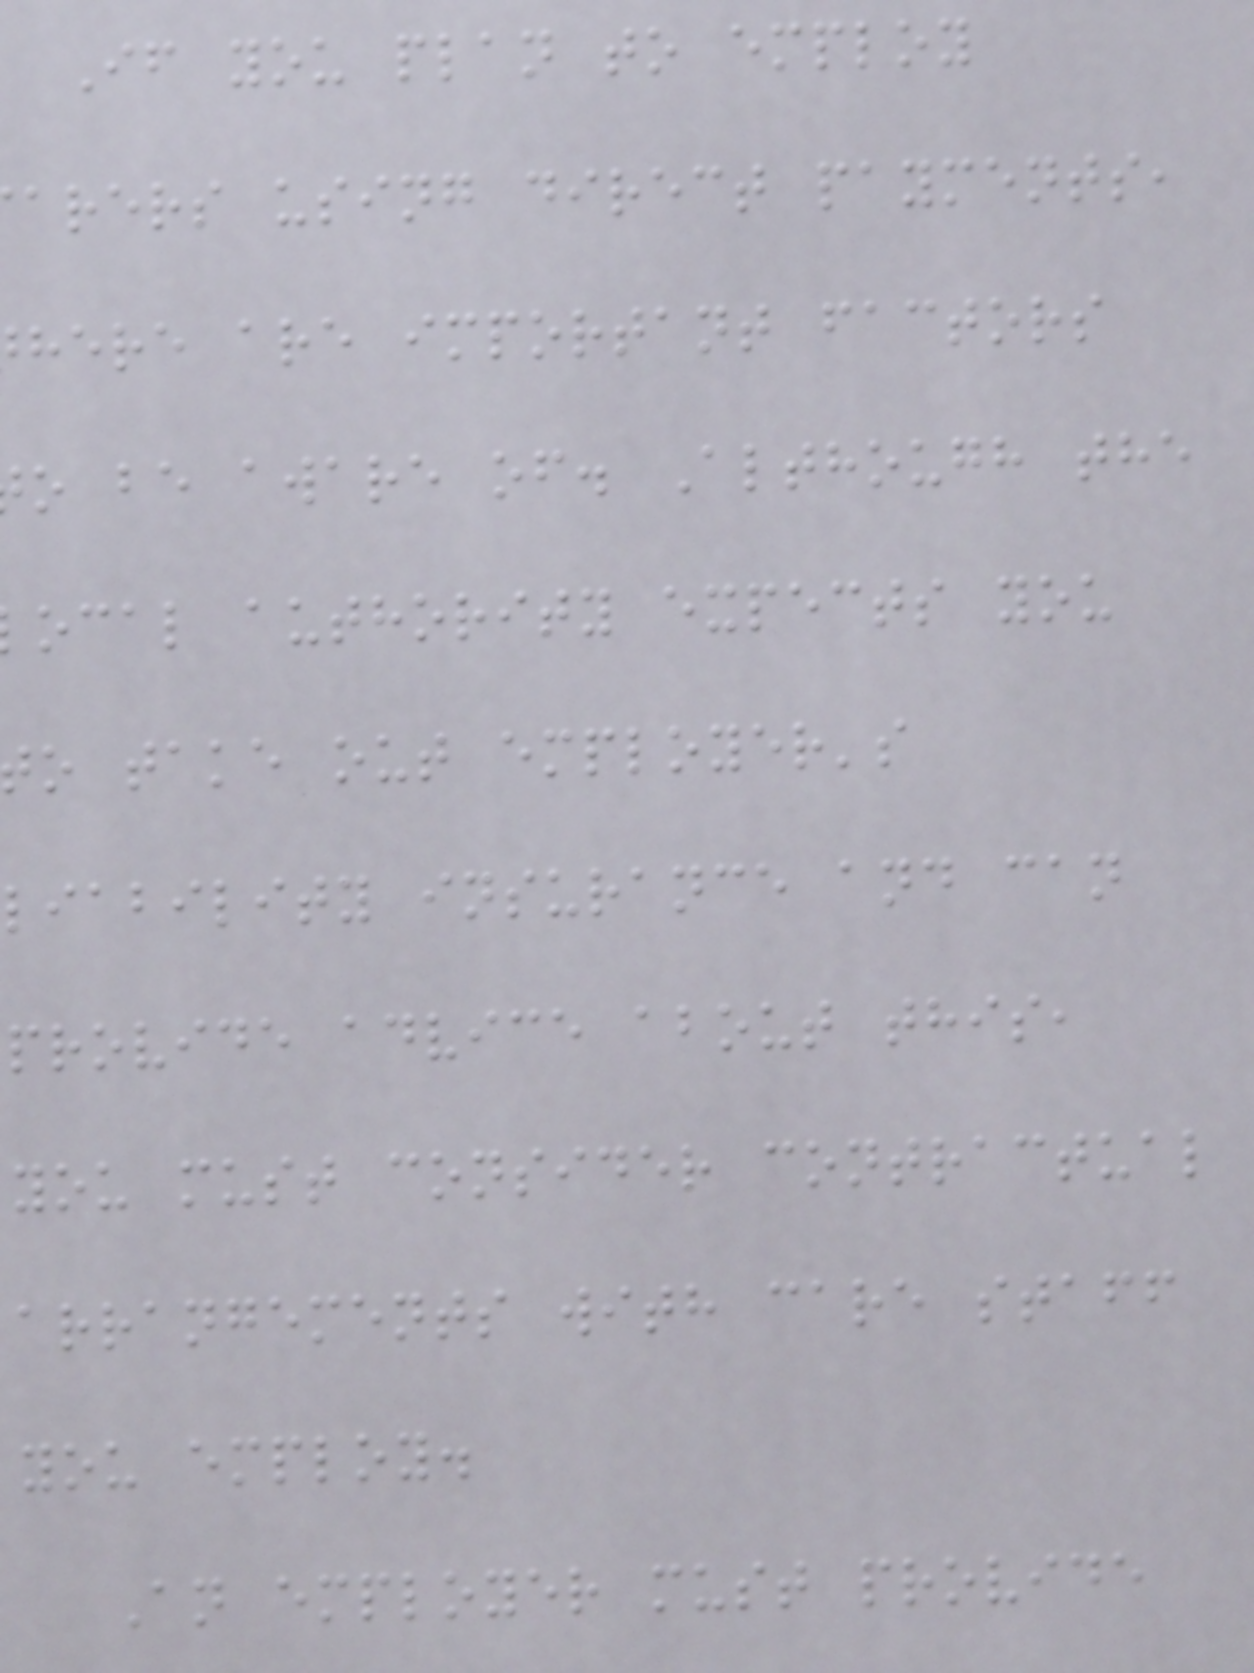If you plan to employ
arers using direct payments,
here are important factors
o be aware of. Although the
ocal authority expects you
o take out employer's
liability insurance and can
provide advice about this,
you must consider contractual
arrangements with care staff
you employ.
An employer must provide
